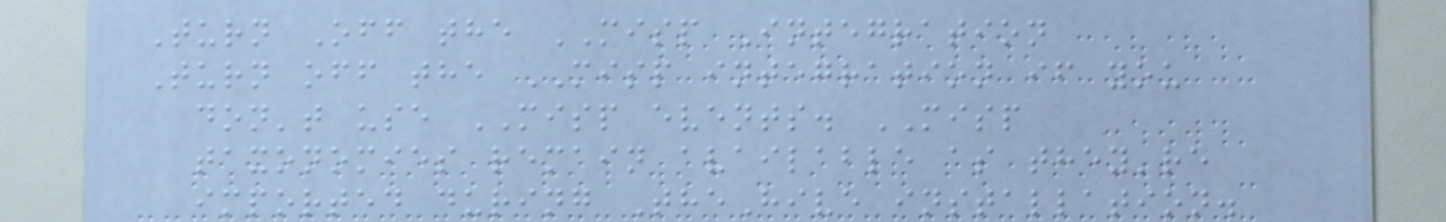Turn Off the MISP Integration
Turn off the MISP integration if you
don't use MISP events. MISP
taxonomies remain available as they're
imported during TheHive installation.
